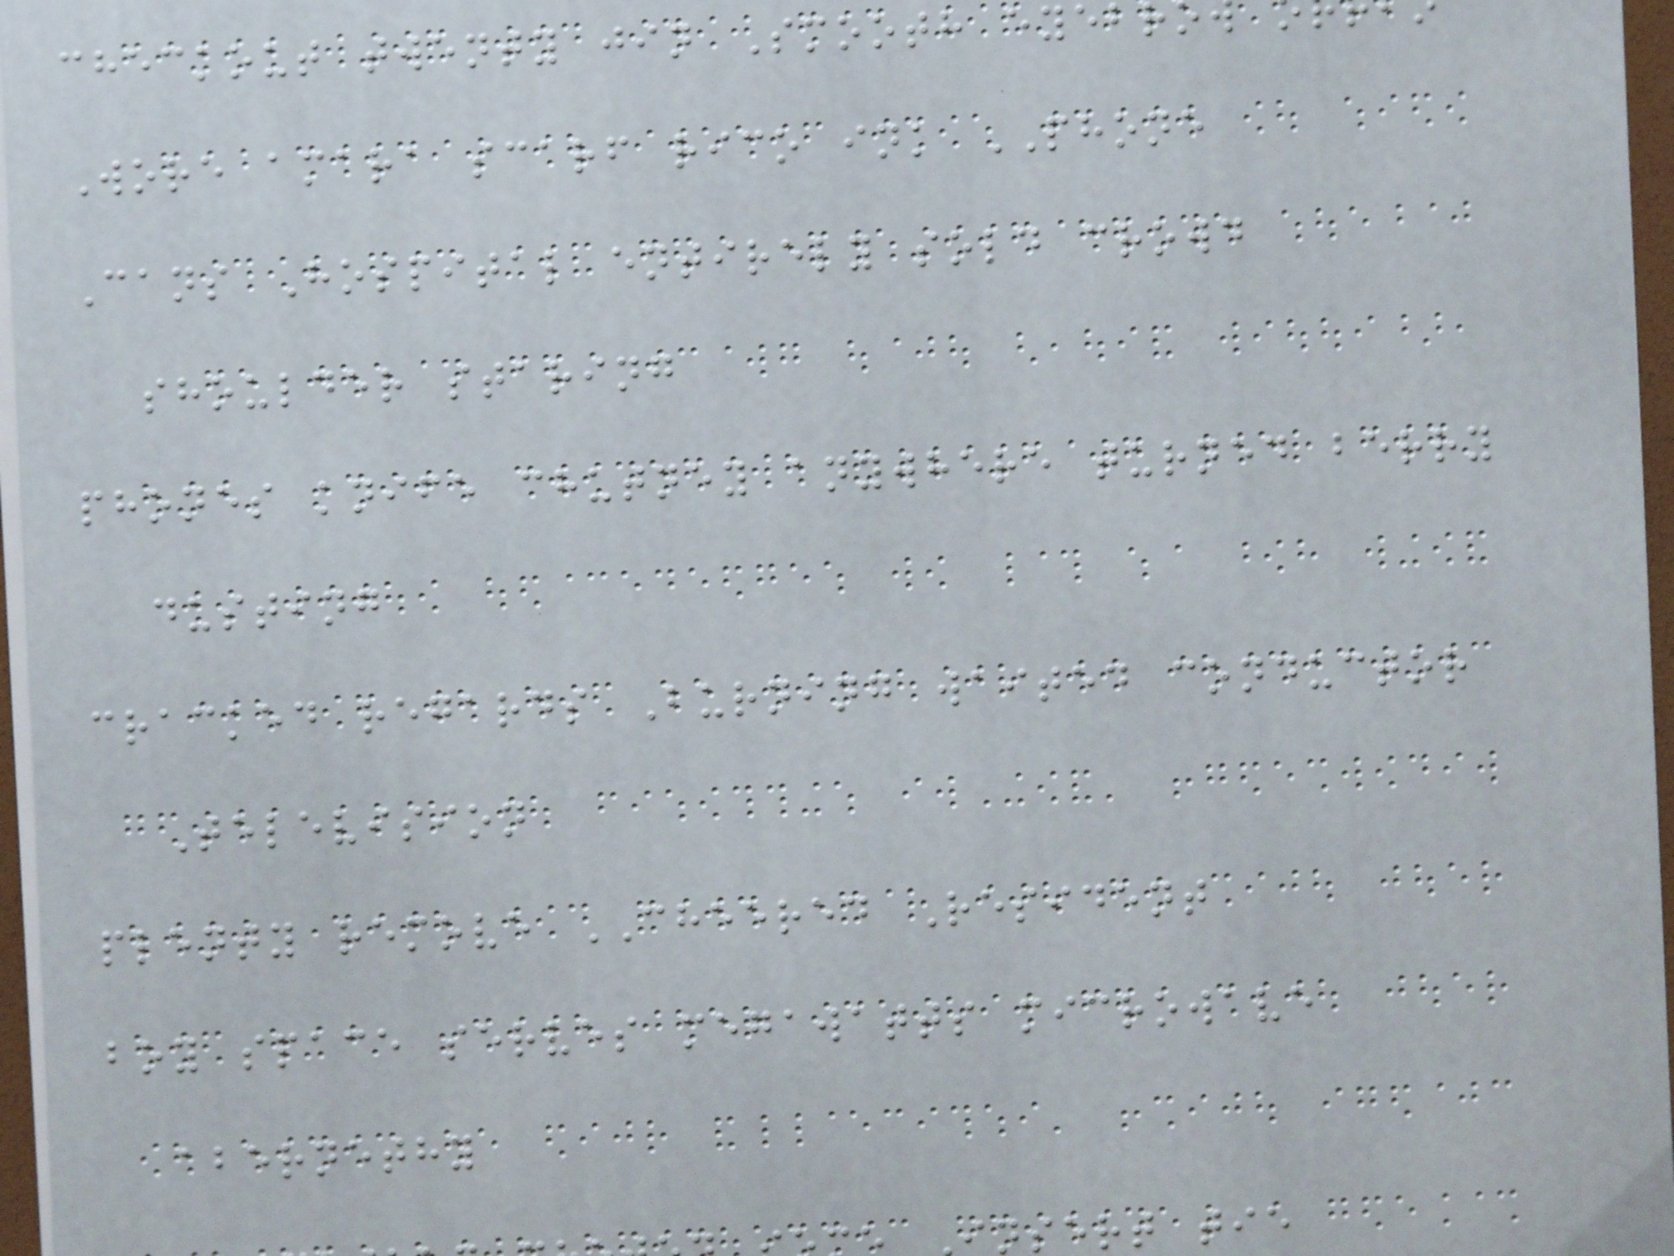checkout twenty jin Smooth eyeb
Wore amara scarf rico ink PHONE
Cans Hospital entirely sold crowd
shoulder staring
phones knife chutney anywhere turned berry
dusting
cracked regards Burning waited conductor
Television
plenty remove CHEERED Resident
boy space serves megawatts microwave
abernethy
nsert tie
